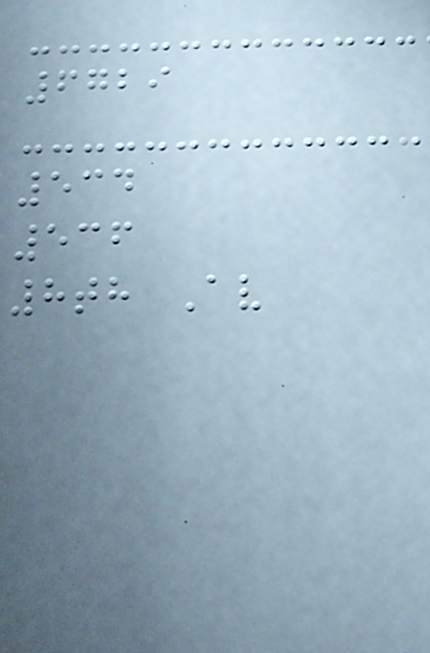6729
534
536
8th Av
